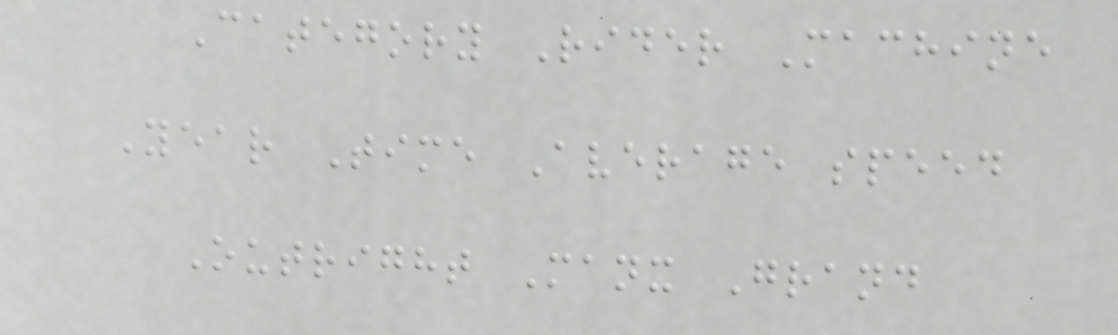Category Rider Machine
Year Time Average speed
Outright Manx Grand
